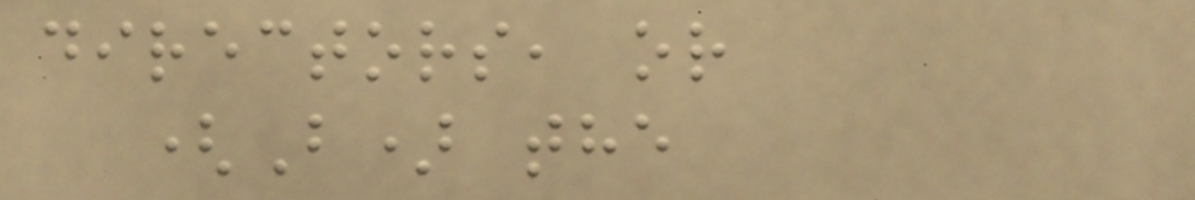directors, or
(B) the
